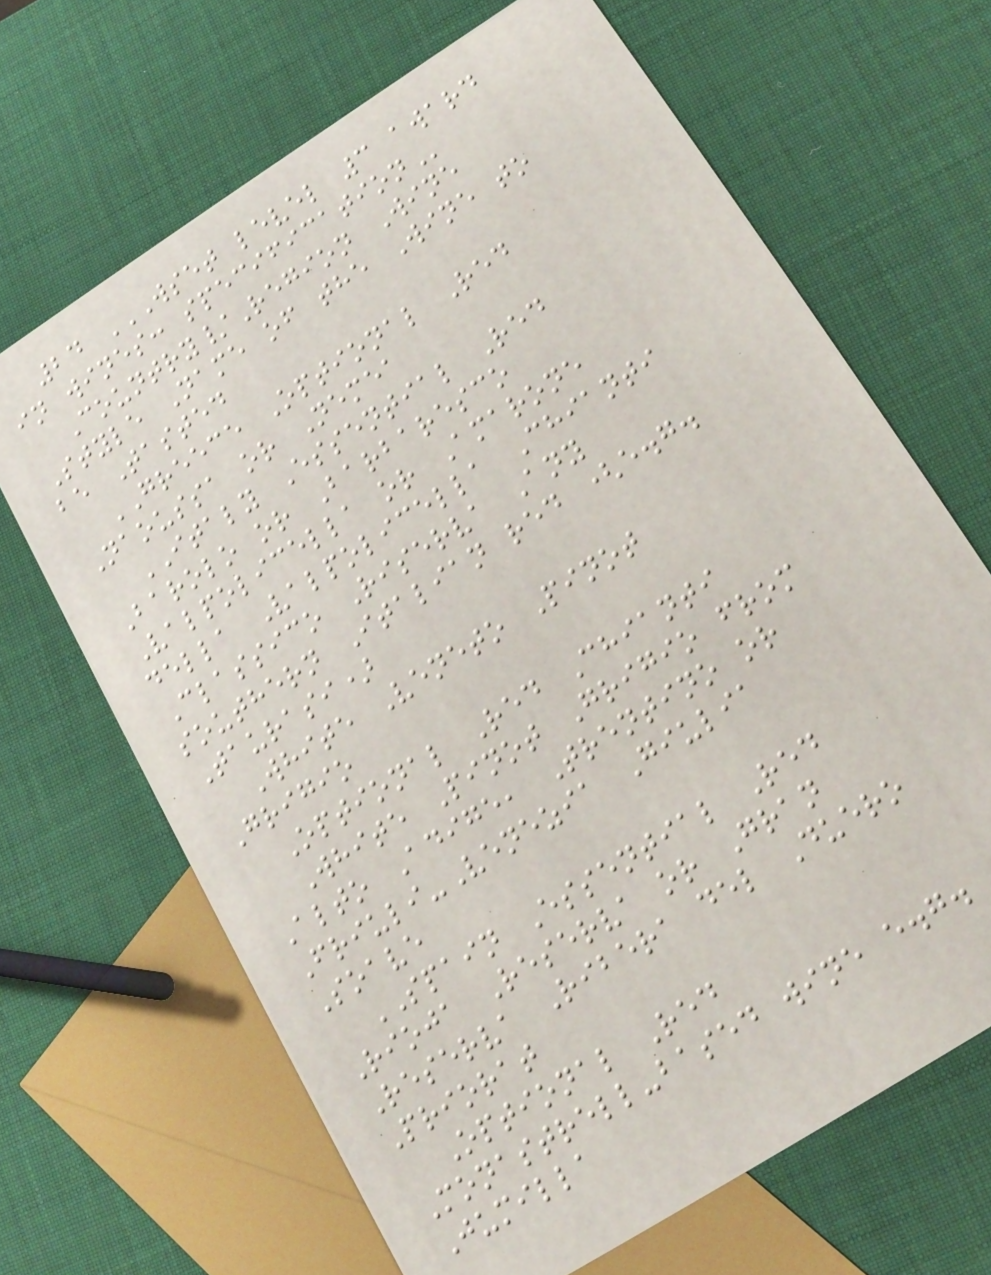24 WSET LEVEL 3 AWARD
IN WINES: SPECIFICATION
Country/Region Wine
Style Name of the Wine to
be Tasted
GREECE Optional Red
Naoussa or Nemea
ITALY Essential Red
Barolo or Barbaresco
Valpolicella or Amarone
della Valpolicella Chianti
Classico Riserva Any
southern Italian red (e.g.
Taurasi)
White Veneto Pinot
Grigio
Optional Red Chianti
White Pinot Grigio from
Alto Adige, Trentino or
Friuli-Venezia Giulia
Soave
SPAIN Essential Red
Rioja Reserva or Gran
Reserva Ribera del Duero
Priorat
Optional Red
Monastrell-based wine e.g.
Jumilla
